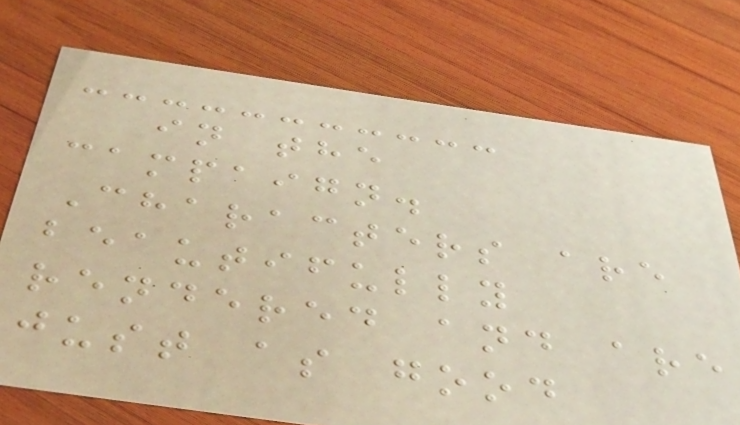in the
campaign.
Characters are
beautifully
rendered and are
just as good
